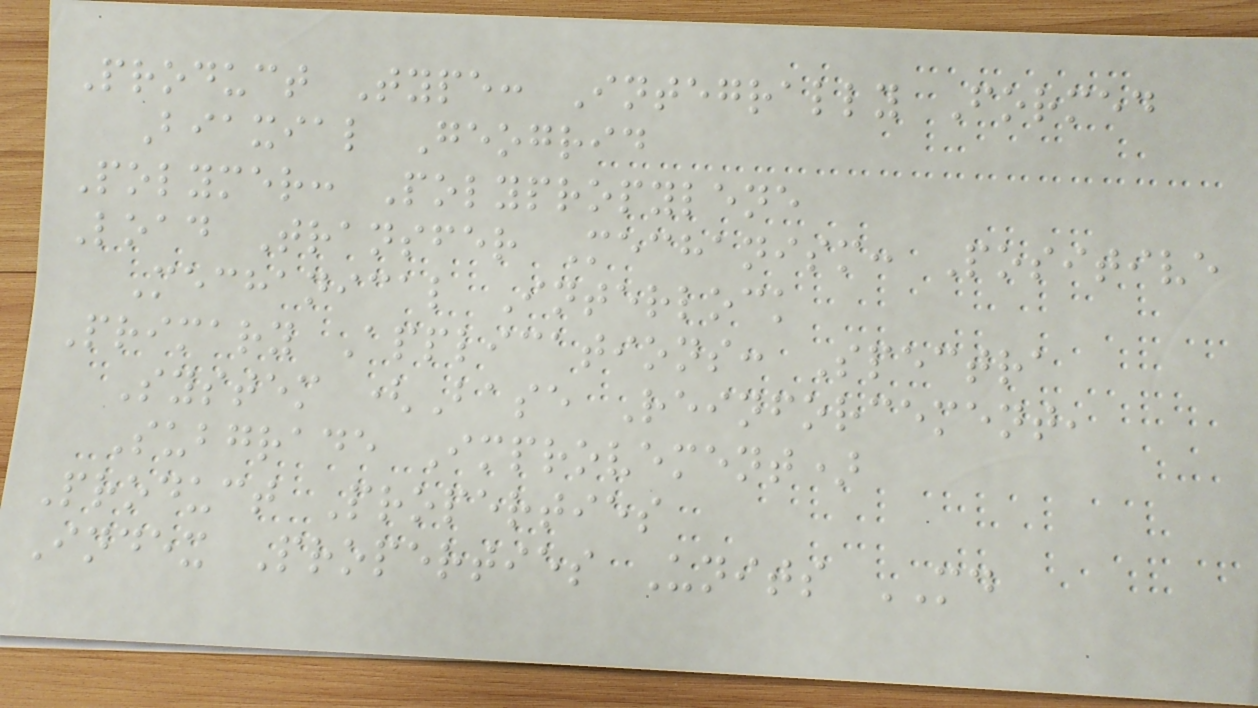Product Type: Integrally Formed
Biaxial Geogrid
Polymer: Polypropylene
Load Transfer Mechanism: Positive
Mechanical Interlock
Primary Applications: Spectra
System (Base Reinforcement,
Subgrade Improvement)
Product Properties
Index Properties Units MD
